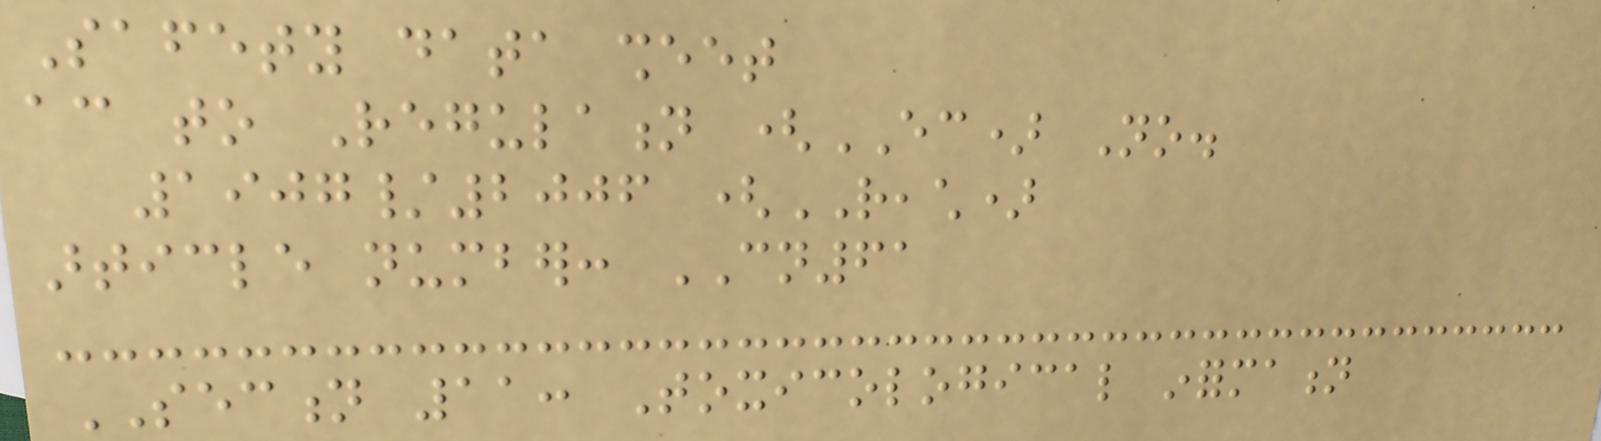Safety data sheet
according to Regulation (EC) No.
1907/2006 (REACH)
article number: CN61
SECTION 11: Toxicological information
